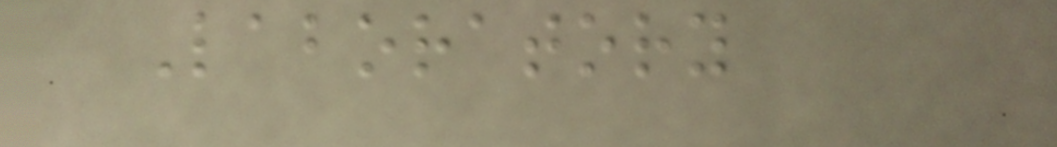Laboratory
